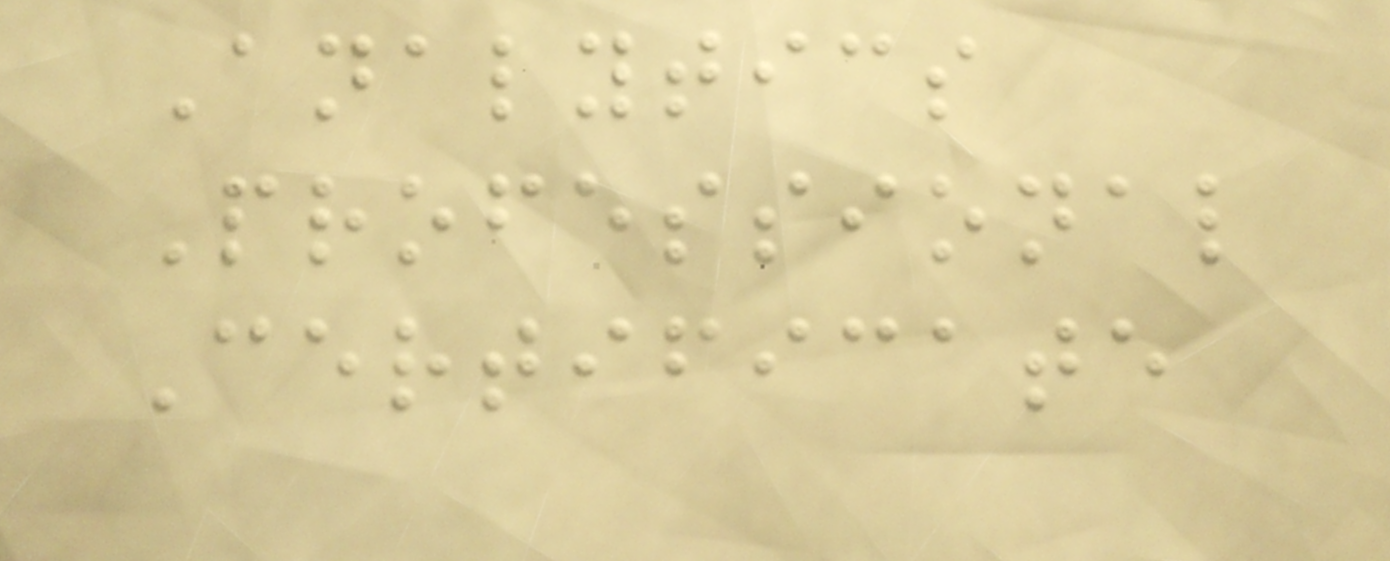Analytics
Professional
Certificate
